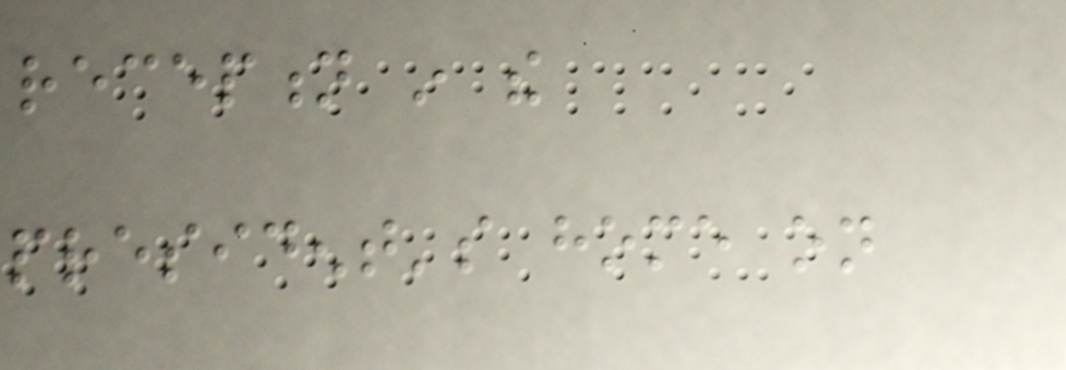reception in the
president's home on
